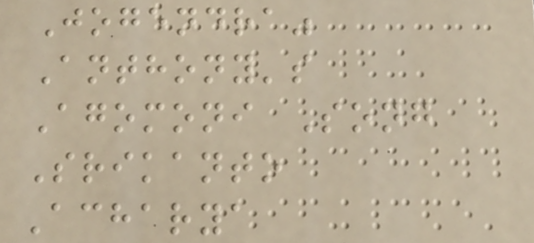Jogendra"
Anthony's
Agomoni Song
Srikanto
Acharya
